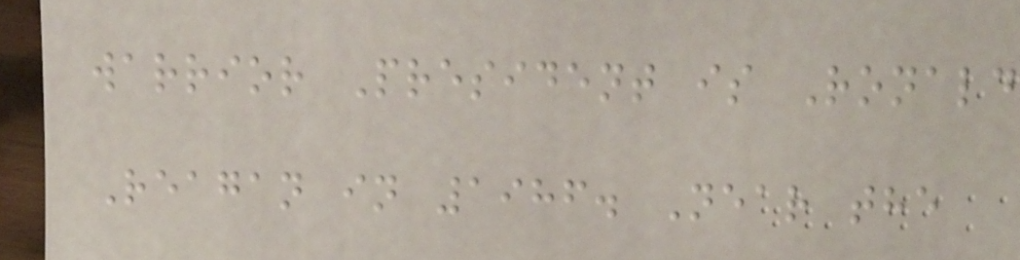warrior President is Ronald
Reagan in 1986. Near the
